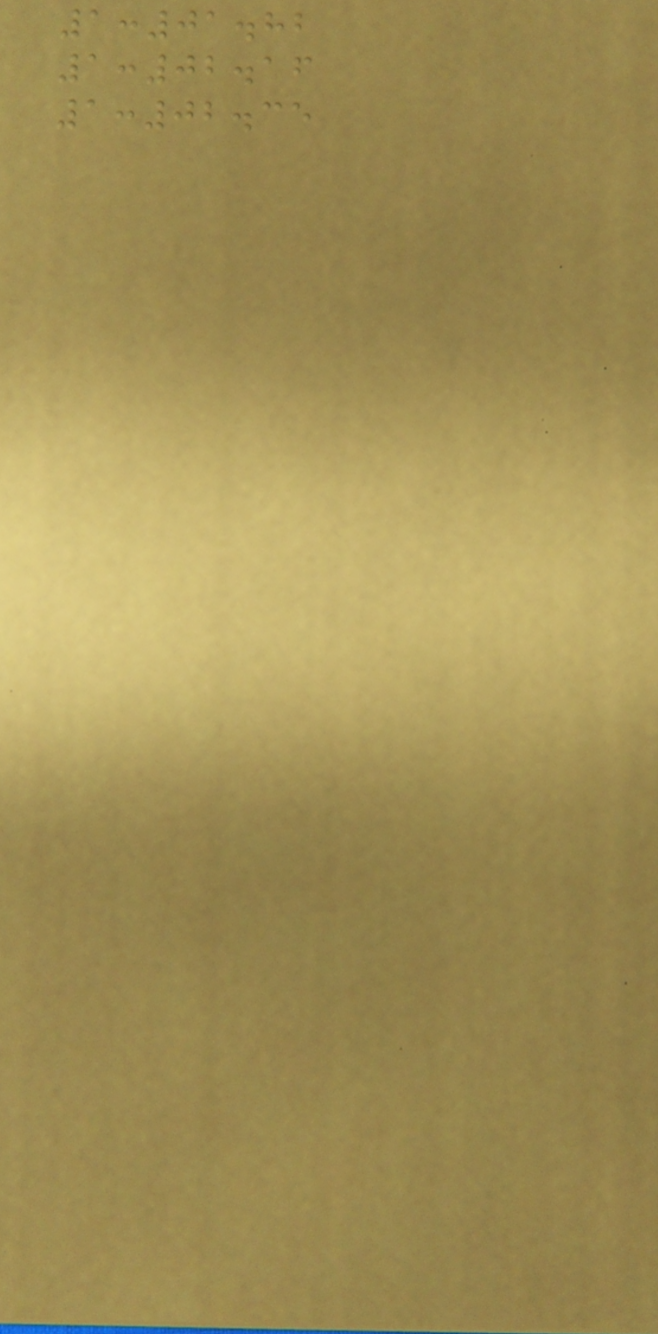1:01.82
1:02.16
1:02.35
